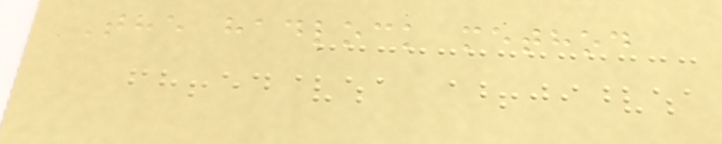The hadlock method
